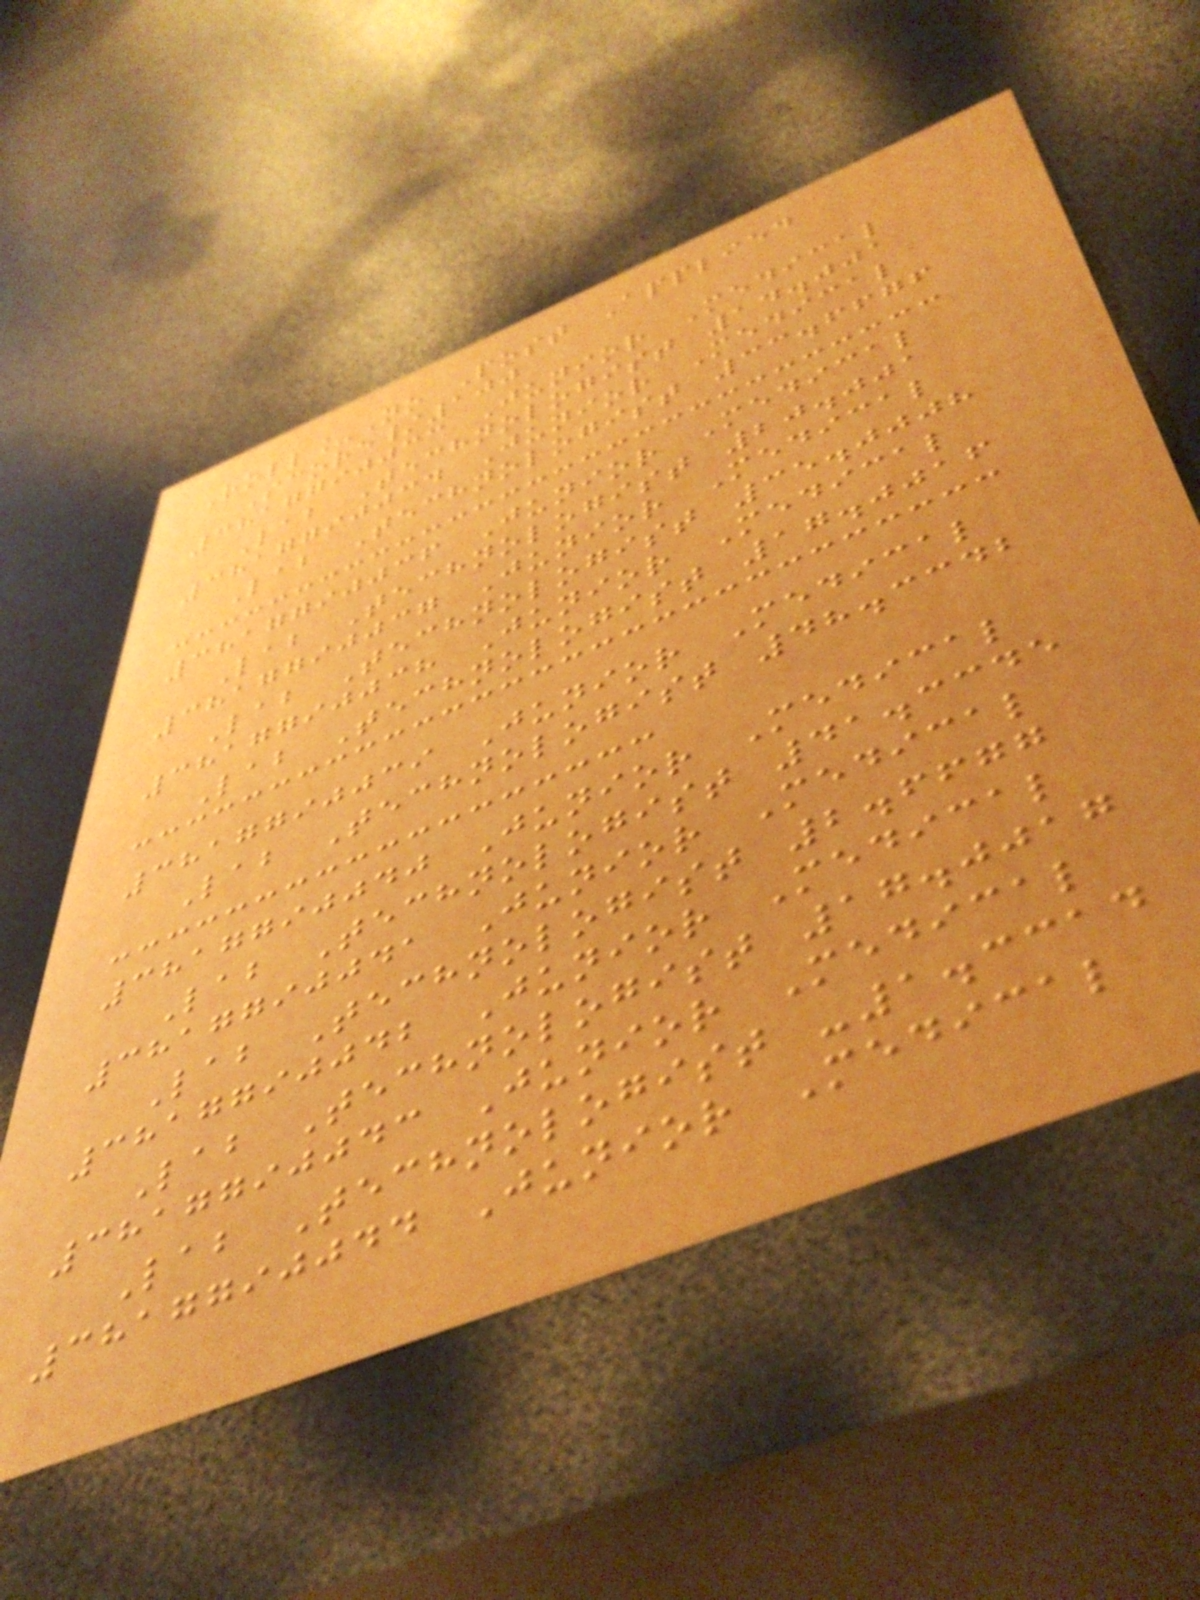Roll_No Post Applied
Score/100
3817790033 Junior Medical
Lab Technologist 14.001
3817790034 Junior Medical
Lab Technologist 33.6676
3817790036 Junior Medical
Lab Technologist 20.001
3817790037 Junior Medical
Lab Technologist 35.0008
3817790038 Junior Medical
Lab Technologist 17.0016
3817790039 Junior Medical
Lab Technologist 48.3342
3817790040 Junior Medical
Lab Technologist 41.3345
3817790041 Junior Medical
Lab Technologist 2.6677
3817790042 Junior Medical
Lab Technologist 17.0017
3817790043 Junior Medical
Lab Technologist -1.3314
3817790044 Junior Medical
